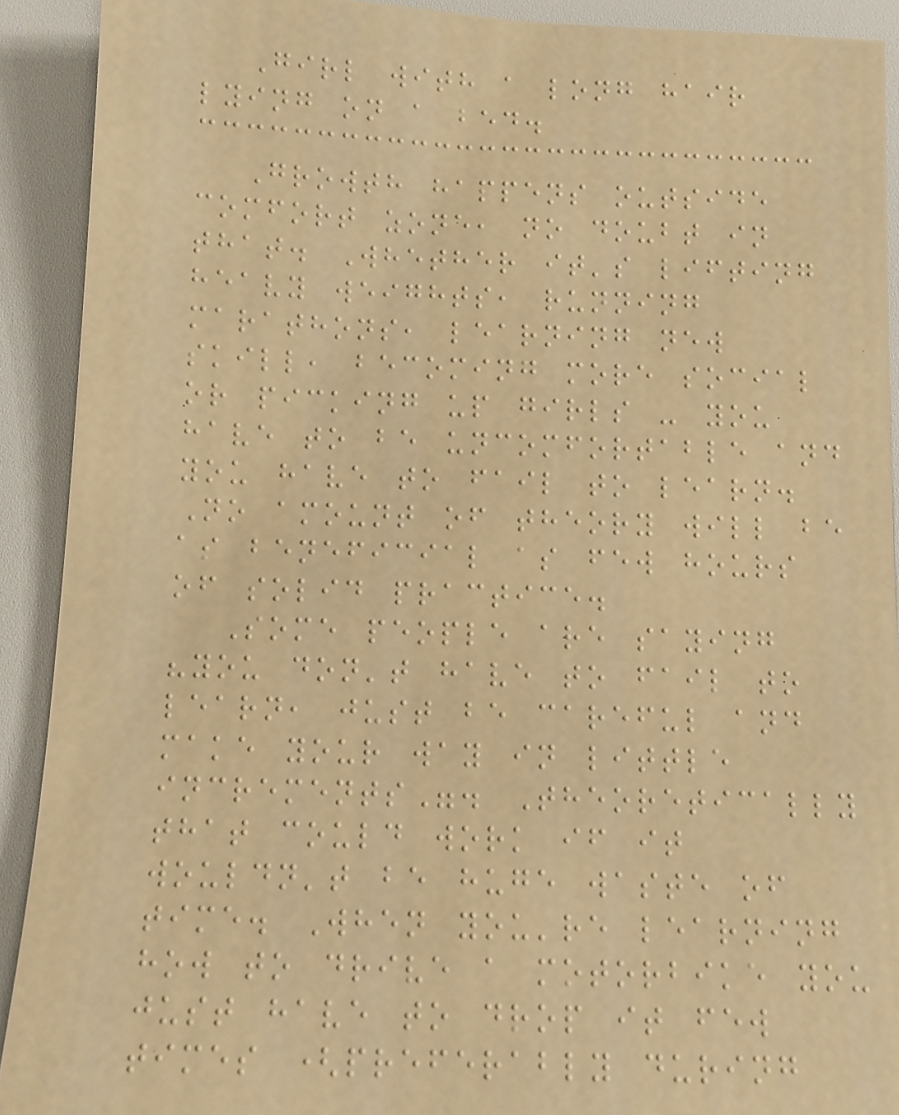Girl with a long hair
lying on a bed.
Growth happens outside
comfort zone, no doubt in
that. Whether it's lifting
heavy weights, running
marathons, learning new
skill, becoming more social
or picking up girls - you
have to be uncomfortable and
you have to fail to learn.
No amount of theory will be
as beneficial as few hours
of solid practice.
Some people are saying
"you don't have to fail to
learn, just be careful and
make your way in little
increments". Theoretically
that could work if it
wouldn't be huge waste of
time. When you're learning
how to drive a motorbike you
just have to drop it few
times (preferably during
